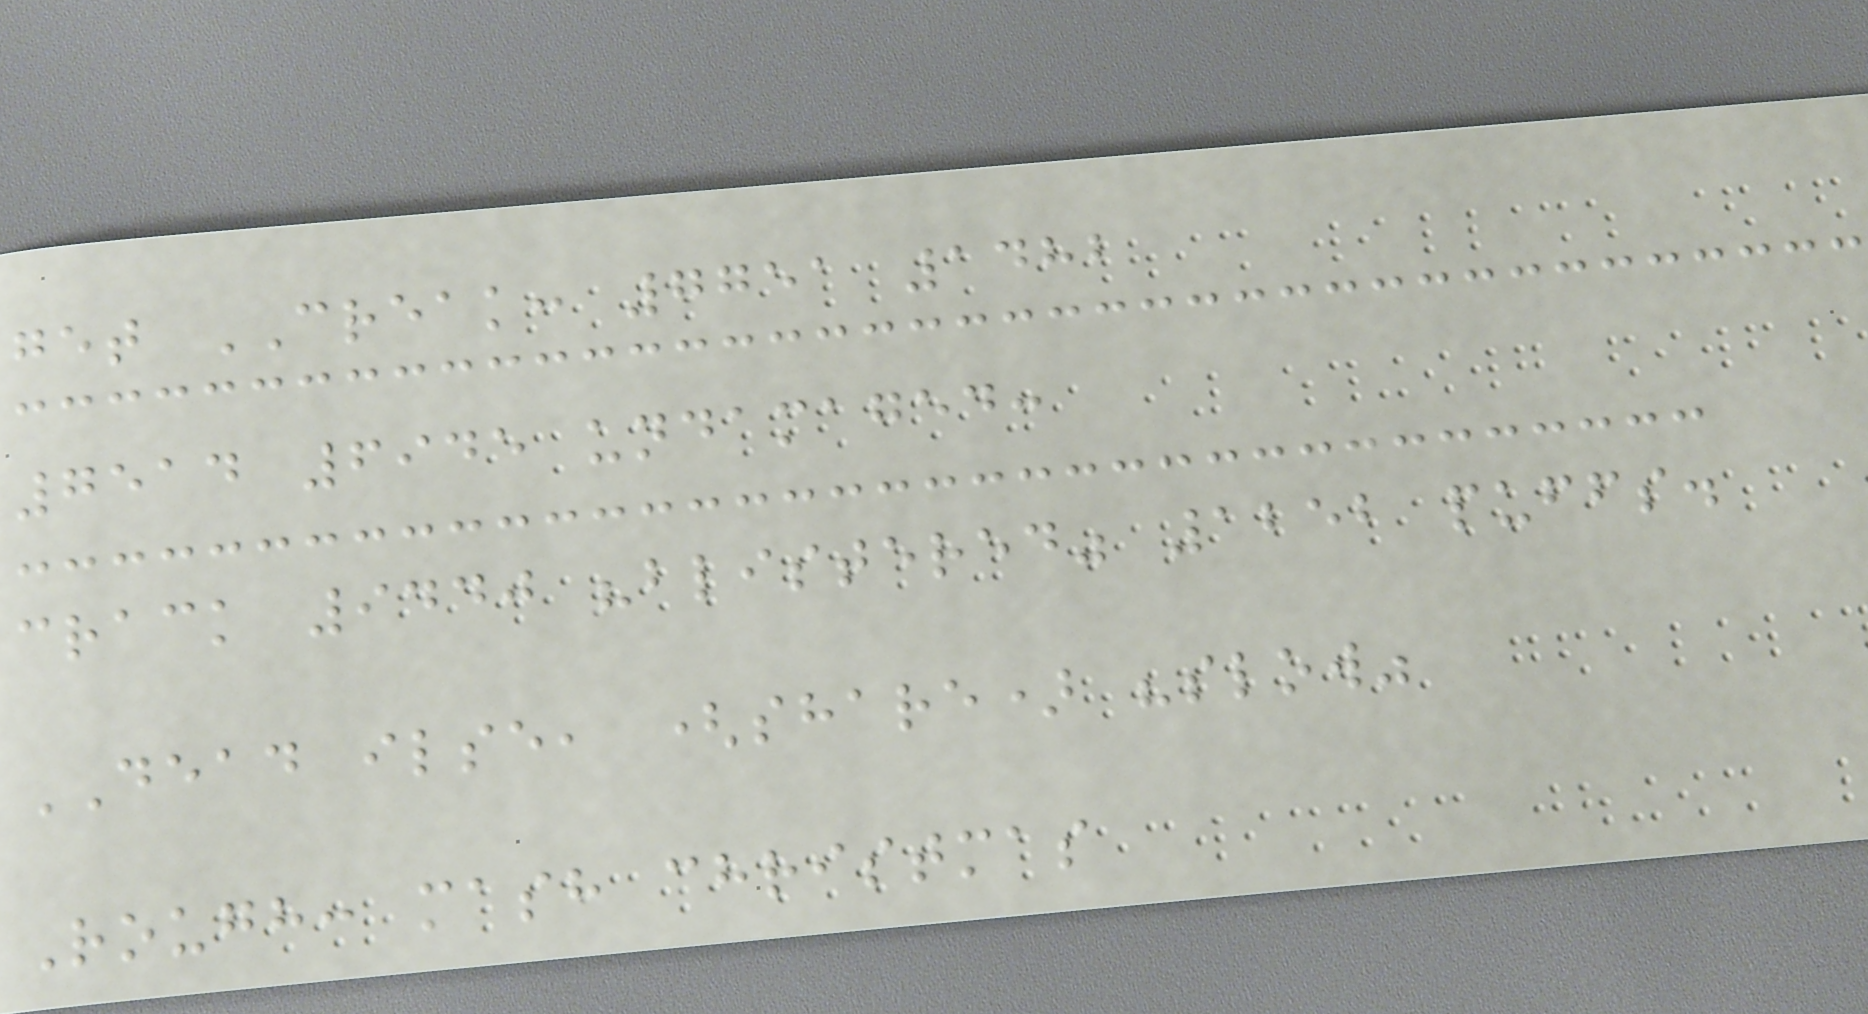get CREAK: 7751 1482
7514 6945 undamaged:
crack 9440 "blistered" 1252 puffs.
DEAD ilse, (share) "slow"
Rough: mash christmas
